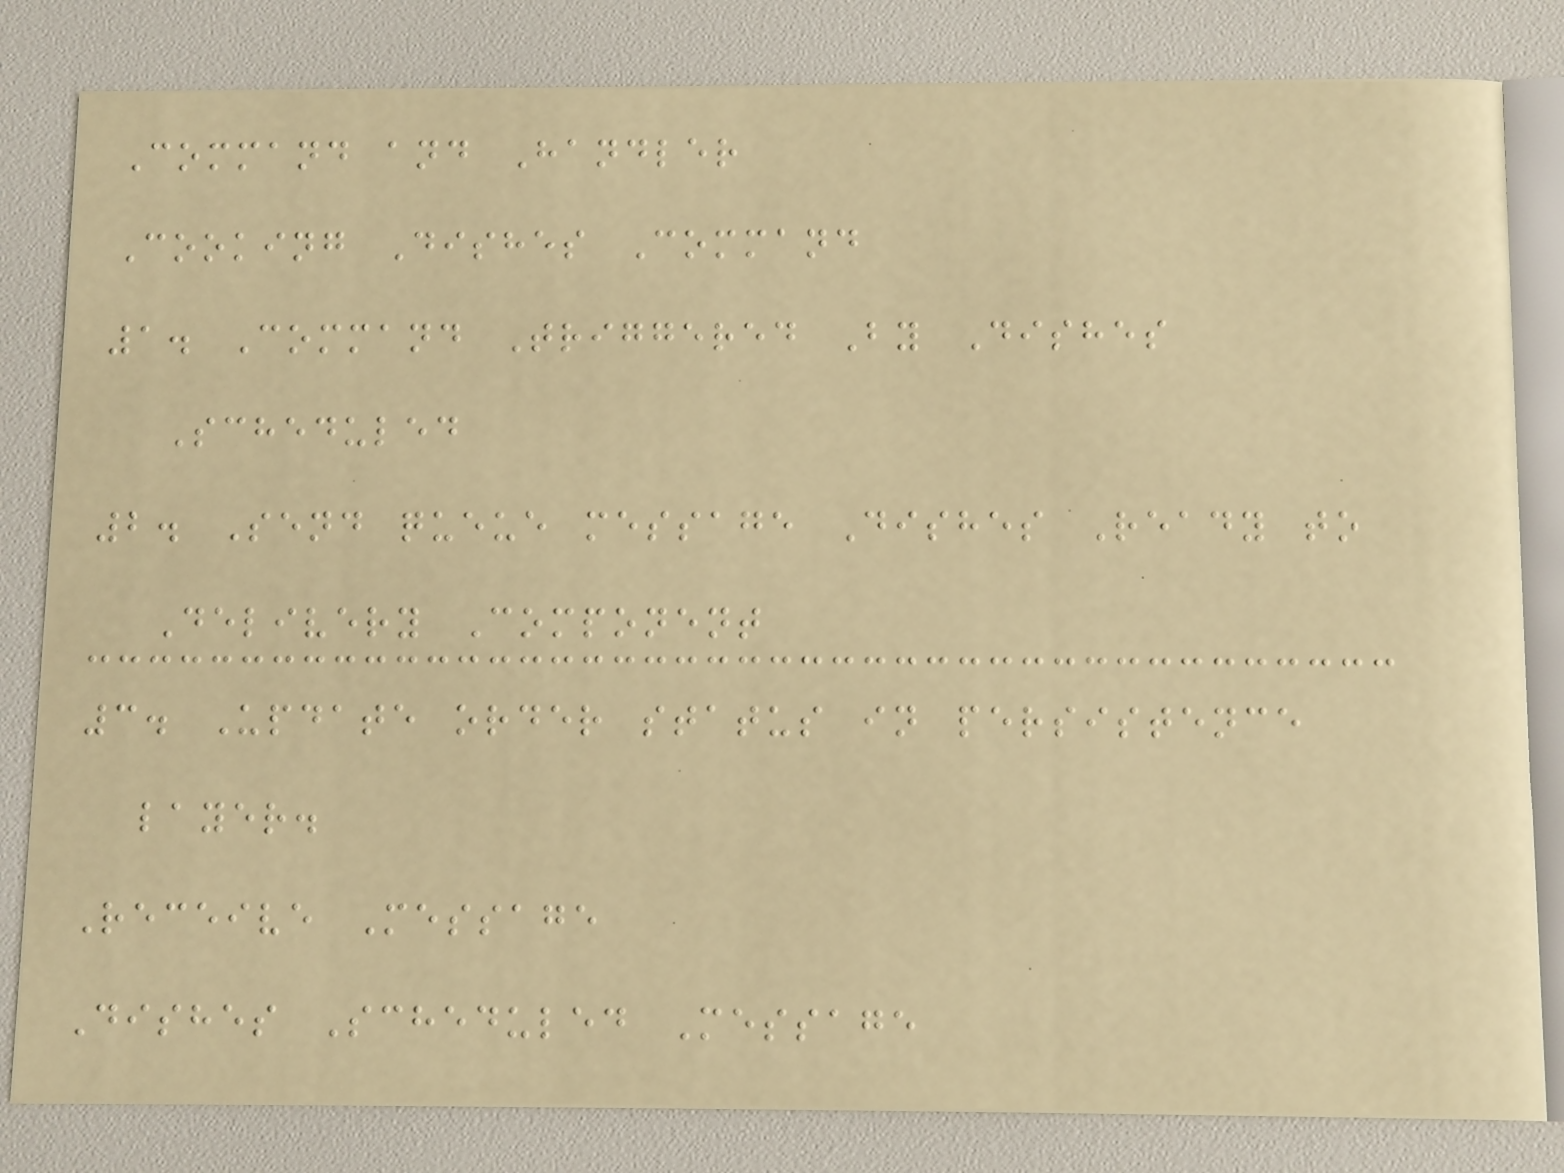Command and Handler
Cooking Dishes Command
1. Command Triggered By Dishes
Scheduled
2. Send queue message Dishes Ready to
Delivery Component
3. Update order status in persistence
layer.
Receive Message
Dishes Scheduled Message
